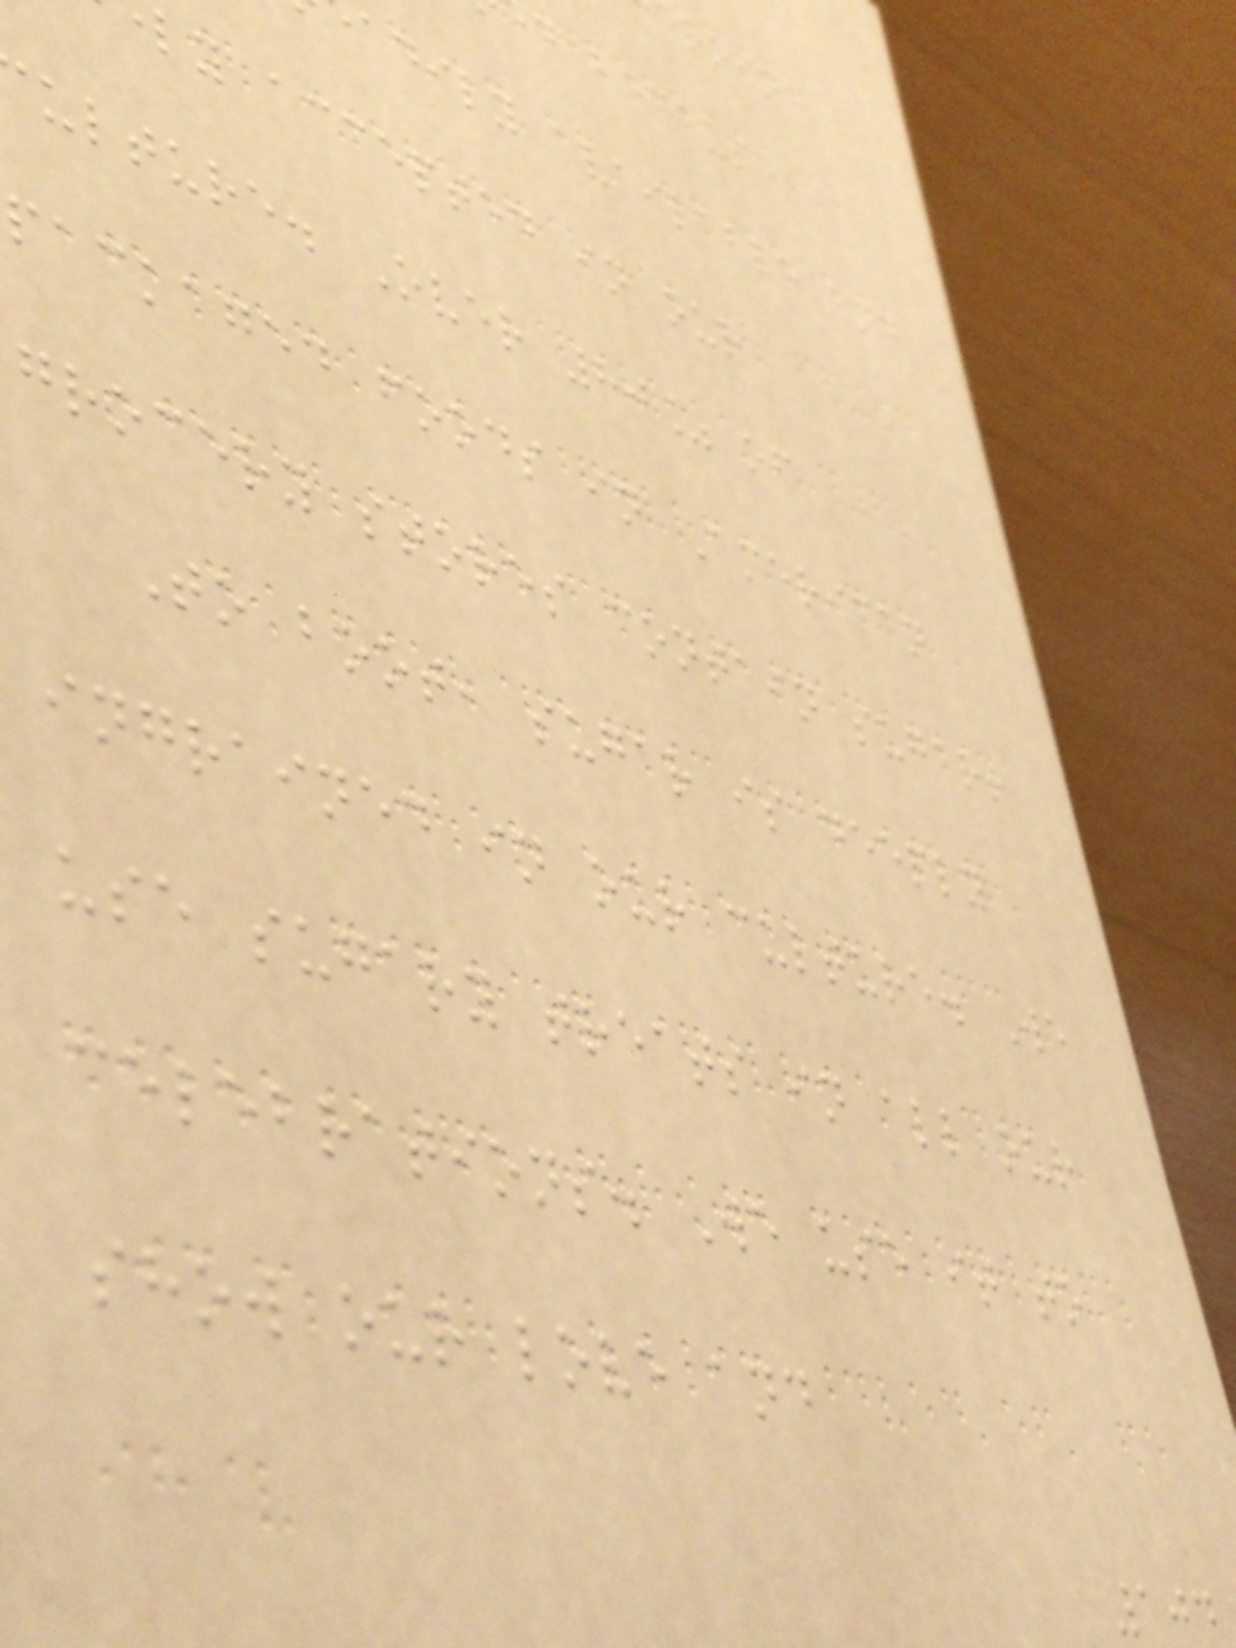d because
adily available and
ly accepted in our
ulture. Over 80% of
packaged foods in American
grocery stores contain sugar!
To boot, sugar is deeply
ingrained in our culture. We
use sugary treats in all our
celebrations. We use it to
show our love and
104
